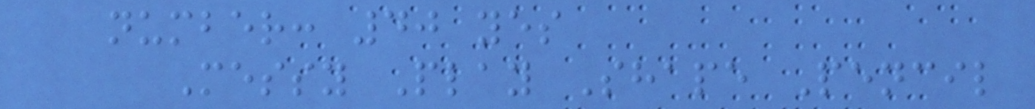number: 40 yes
Messy Play Shape Pencil
